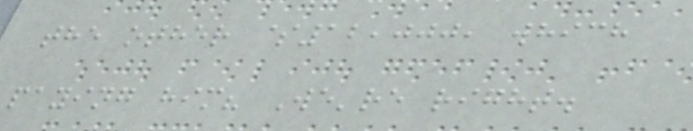the other $12,000, which
paying him? We're right.
